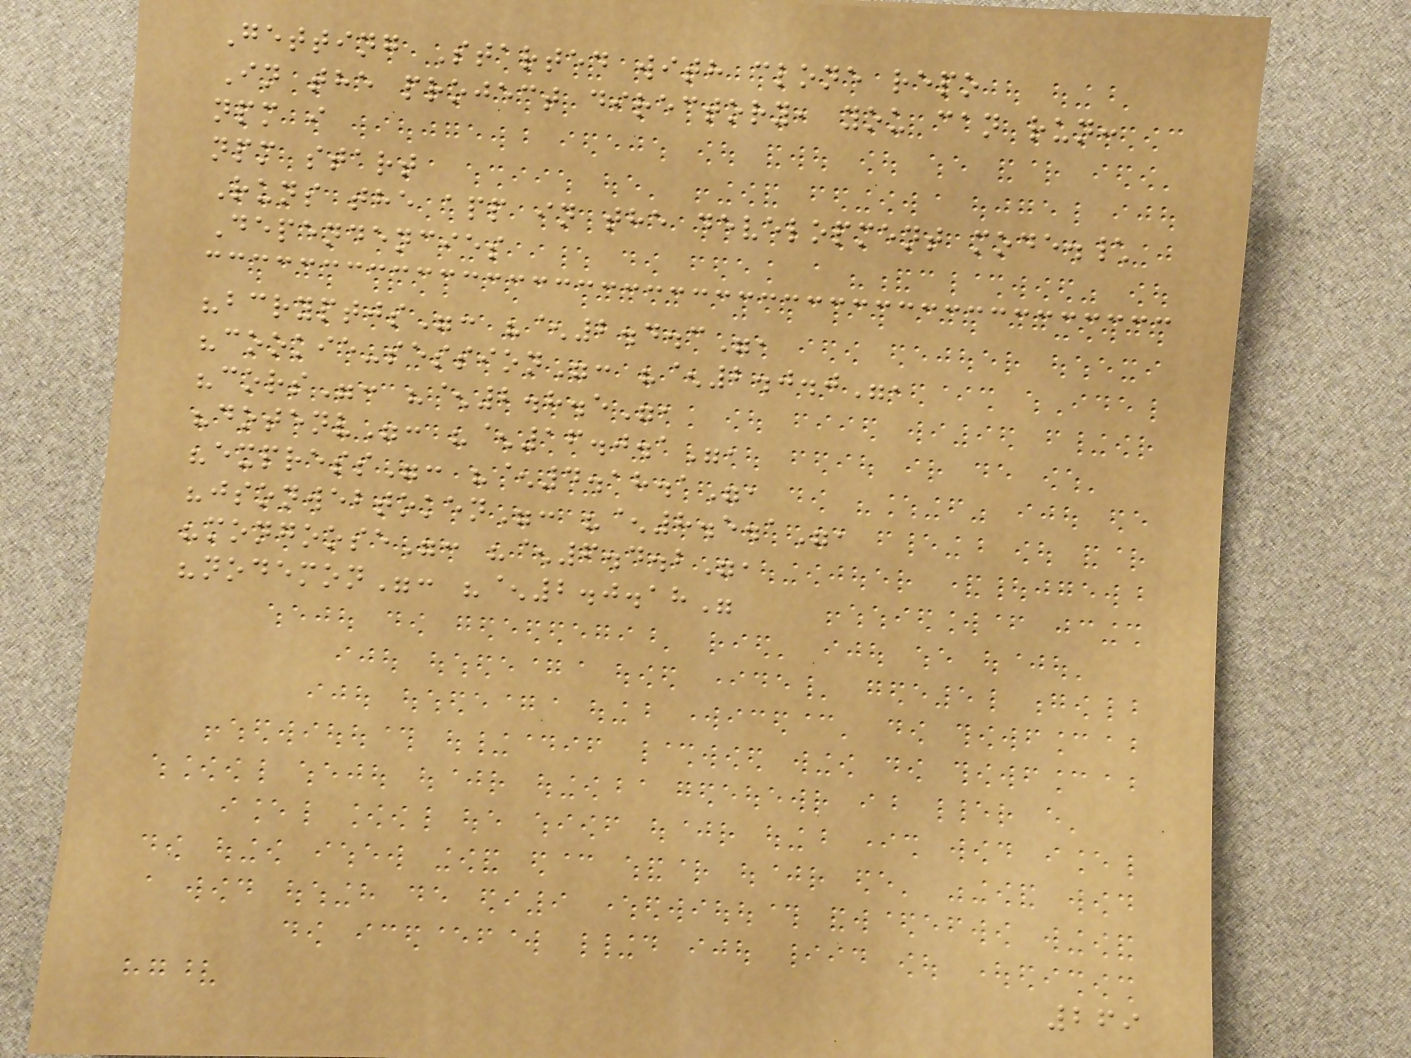Getting Started with clone repo
In the project directory, you can run:
npm i
npm start
Runs the app in the development mode.\
Dependencies
"bcryptjs": "^2.4.3",
"cookie-session": "^2.0.0",
"cors": "^2.8.5",
"dotenv": "^16.0.1",
"express": "^4.18.1",
"jsonwebtoken": "^8.5.1",
"mongoose": "^6.4.2",
"nodemon": "^2.0.18"
269
